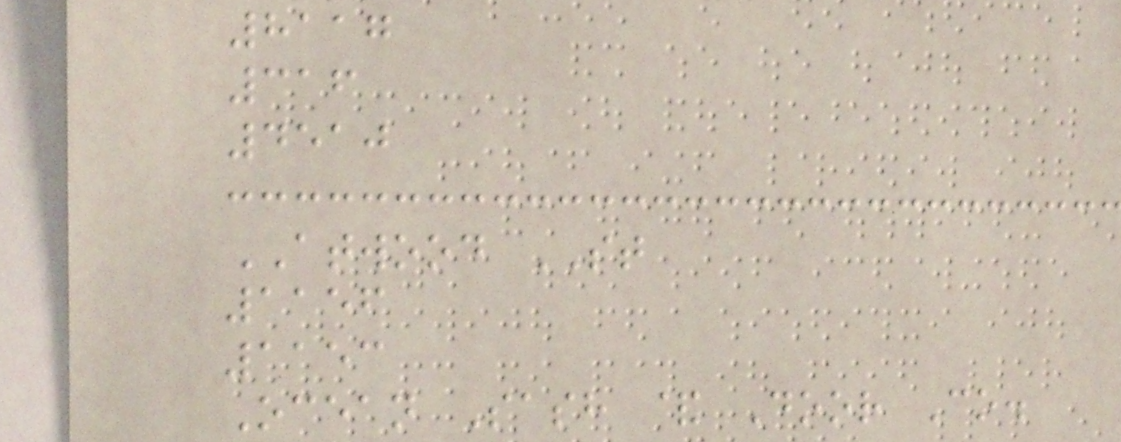8117
316
4510
ATWOOD ST
1156
1153
Ocean Sash & Door Co.
